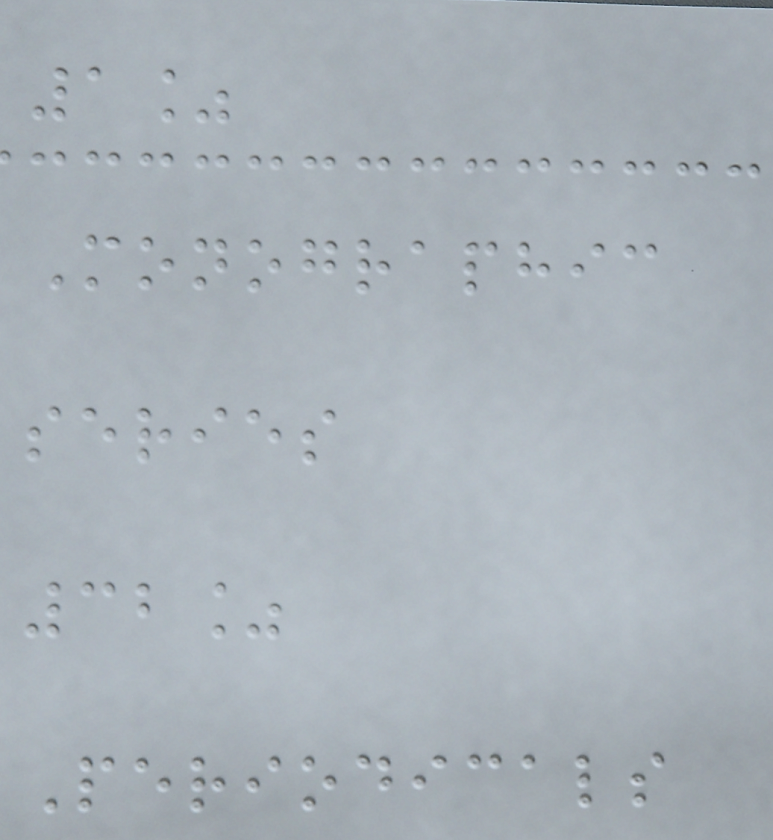1%
Monographic
series
32%
Periodicals
